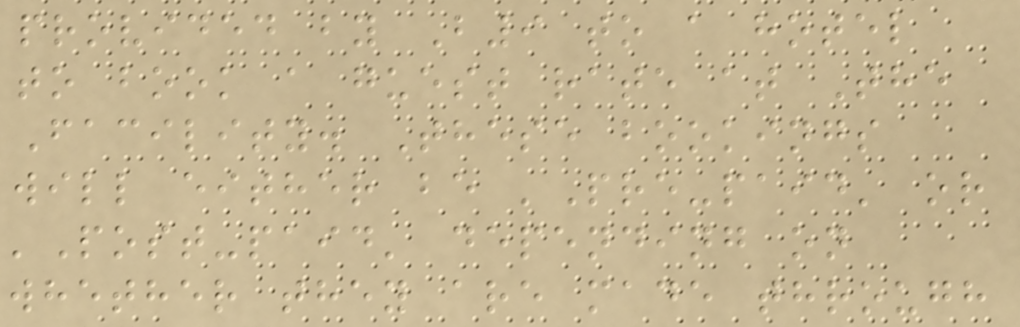provided by B9 to a hotel
to book a guest rate at The
Facility. These bookings
will either be 'Pre-paid' or
'Post-paid' depending on
whether they are made through
